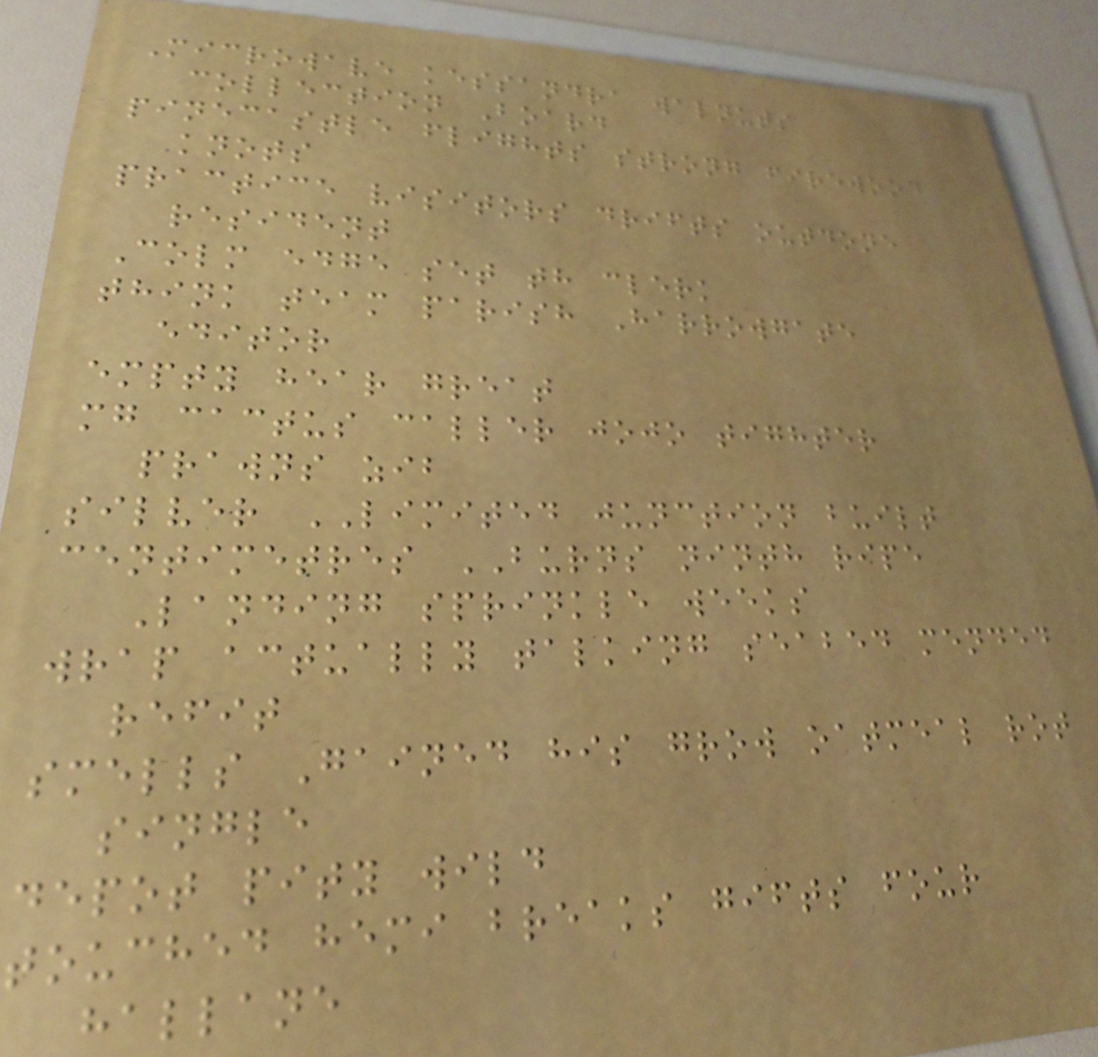Microwave kessandra walnuts
collection Board
pinecastle flights strong firewood
knots
practice visitors drifts outdone
resident
Colm edge set th clerk
think team parish Harrowgate
editor
empty hear great
mg cactus caller jojo tighter
prawns zib
silver LIMITED junction built
centimetres BURNS ninth ripe
Landing sprinkle weeks
wrap actually talking seabed mended
refit
smells Gained his grow oatmeal rot
single
depot pity wild
touched hemi breaks gifts four
hallane
